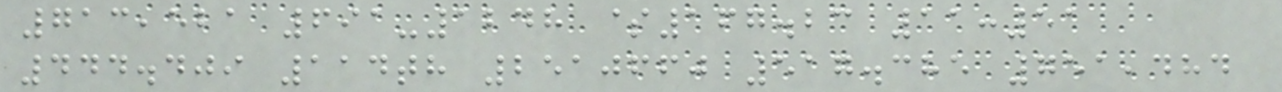713,521 691-1248 $167.23 11:51
444.409 114th 2510660 517.385 751,484
